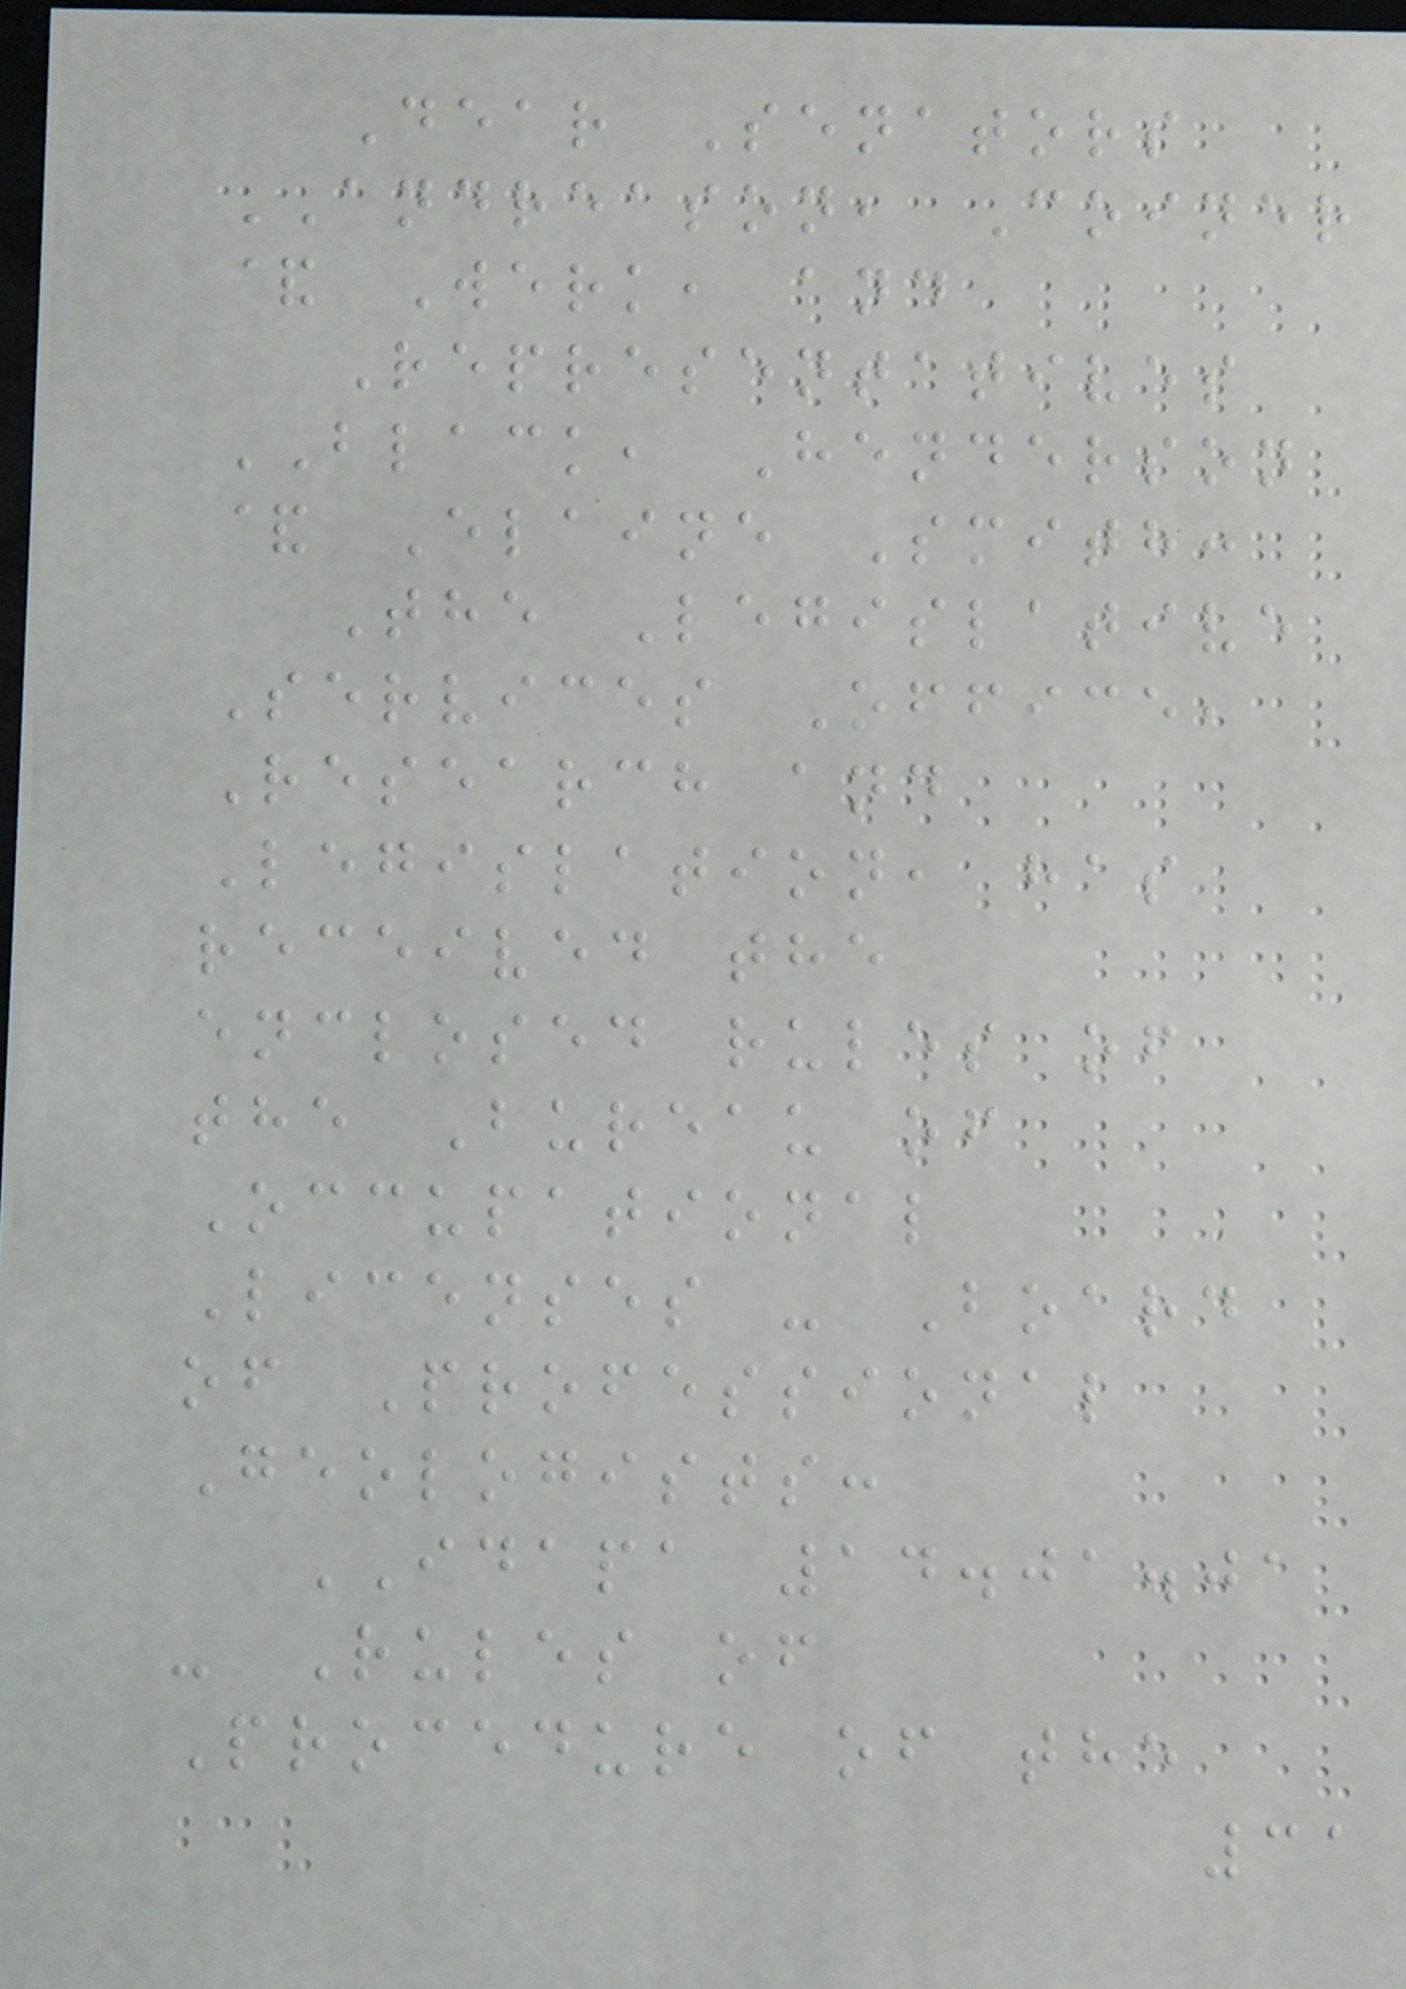Dear Senators
ANDREASON, Coiner
& Werk, and
Representatives
BLACK, Henderson
& Elaine Smith:
The Legislative
Services Office,
Research and
Legislation, has
received the
enclosed rules of
the Bureau of
Occupational
Licenses - Board
of Professional
Geologists:
IDAPA 14.01.01
- Rules of
Procedure of the
31
